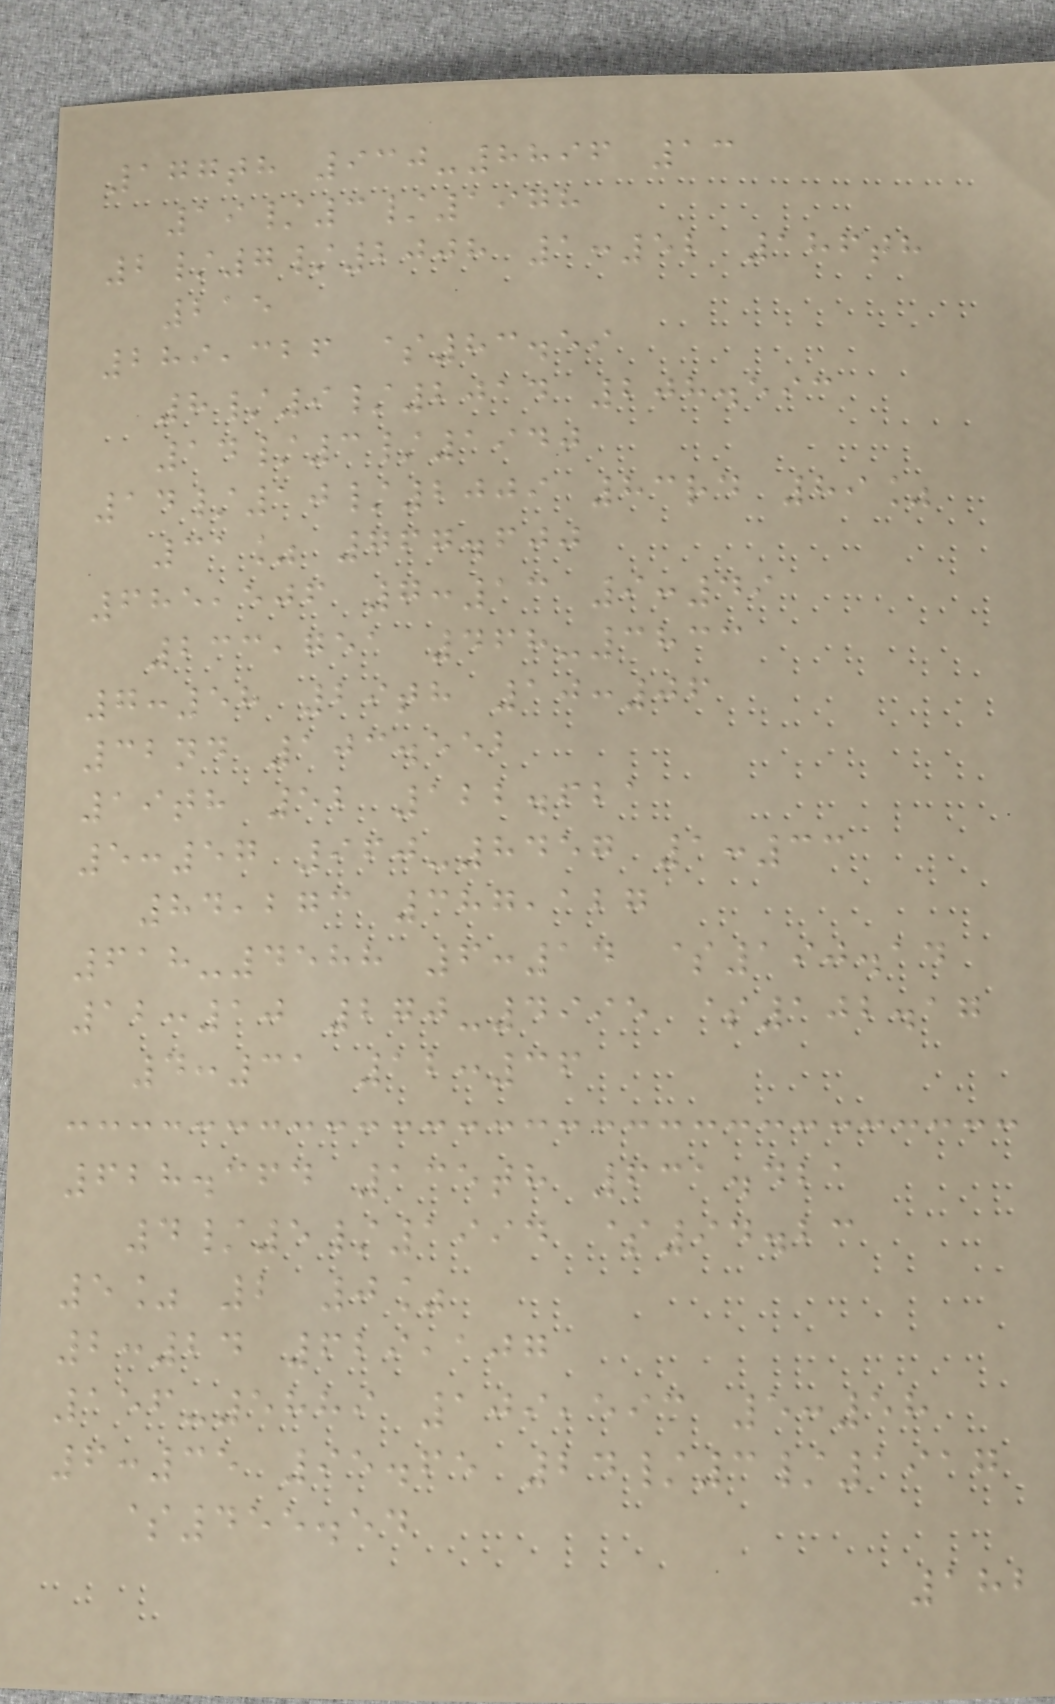177th 930-8896 13
19/3/1978
2/7/2008 1:52 186th
215
289,326 $83.59
8/9/2014 208.593
14/3/1940
14/10/2009 83rd 89%
31% 767.600
685,506 7:13 9:49
233,751 468-3833
7:58 29th 10:06
32nd 103.552
19th 52 122.621
5:57 960-8457 1:33
84,273 387,127
618-4588 6:14 $190.14
12:10 270-4995 $102.17
4:31 12:36
628.364 135th 631.421
4/5/1994 $94.23
5% 2 0%
2:24 629,107
156-5889 109,593 5:58
6:35 95.65 24/3/1917
$455.54
182
